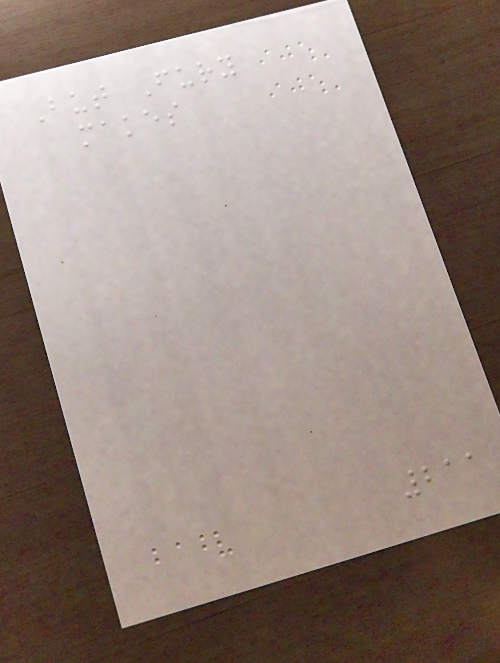But Fury
makes
211
